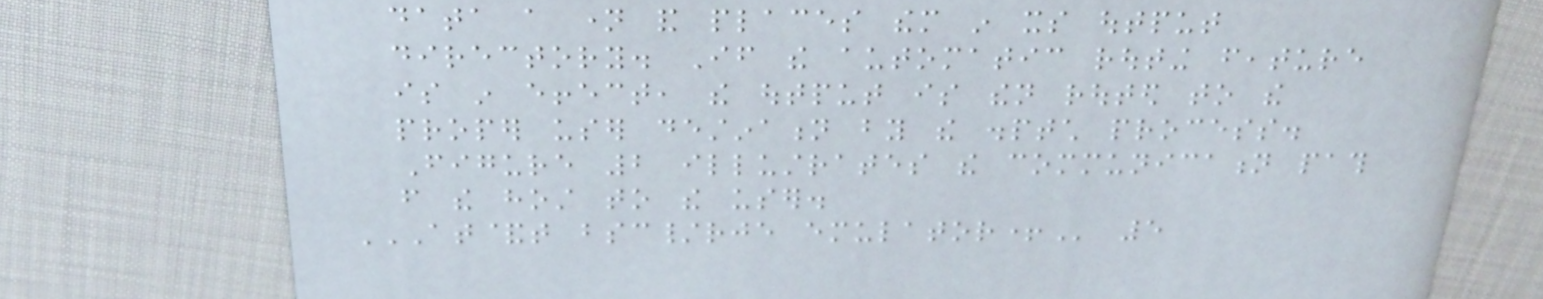data a name and places them in its output
directory. If the automatic routing feature
is in effect, the output is then routed to the
proper user destination by the disptch process.
Figure 2 illustrates the communication path
from the host to the user.
AT&T BSC/RJE EMULATOR+ 5
